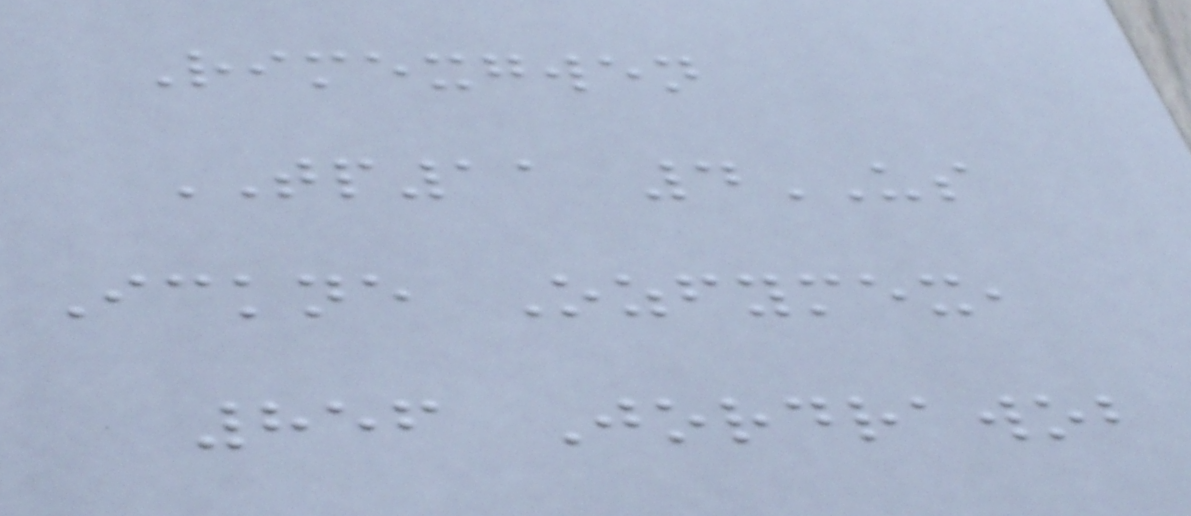Rimexgwen
TP11 4US
Ickne Ozfymex,
856 Jordrawob
